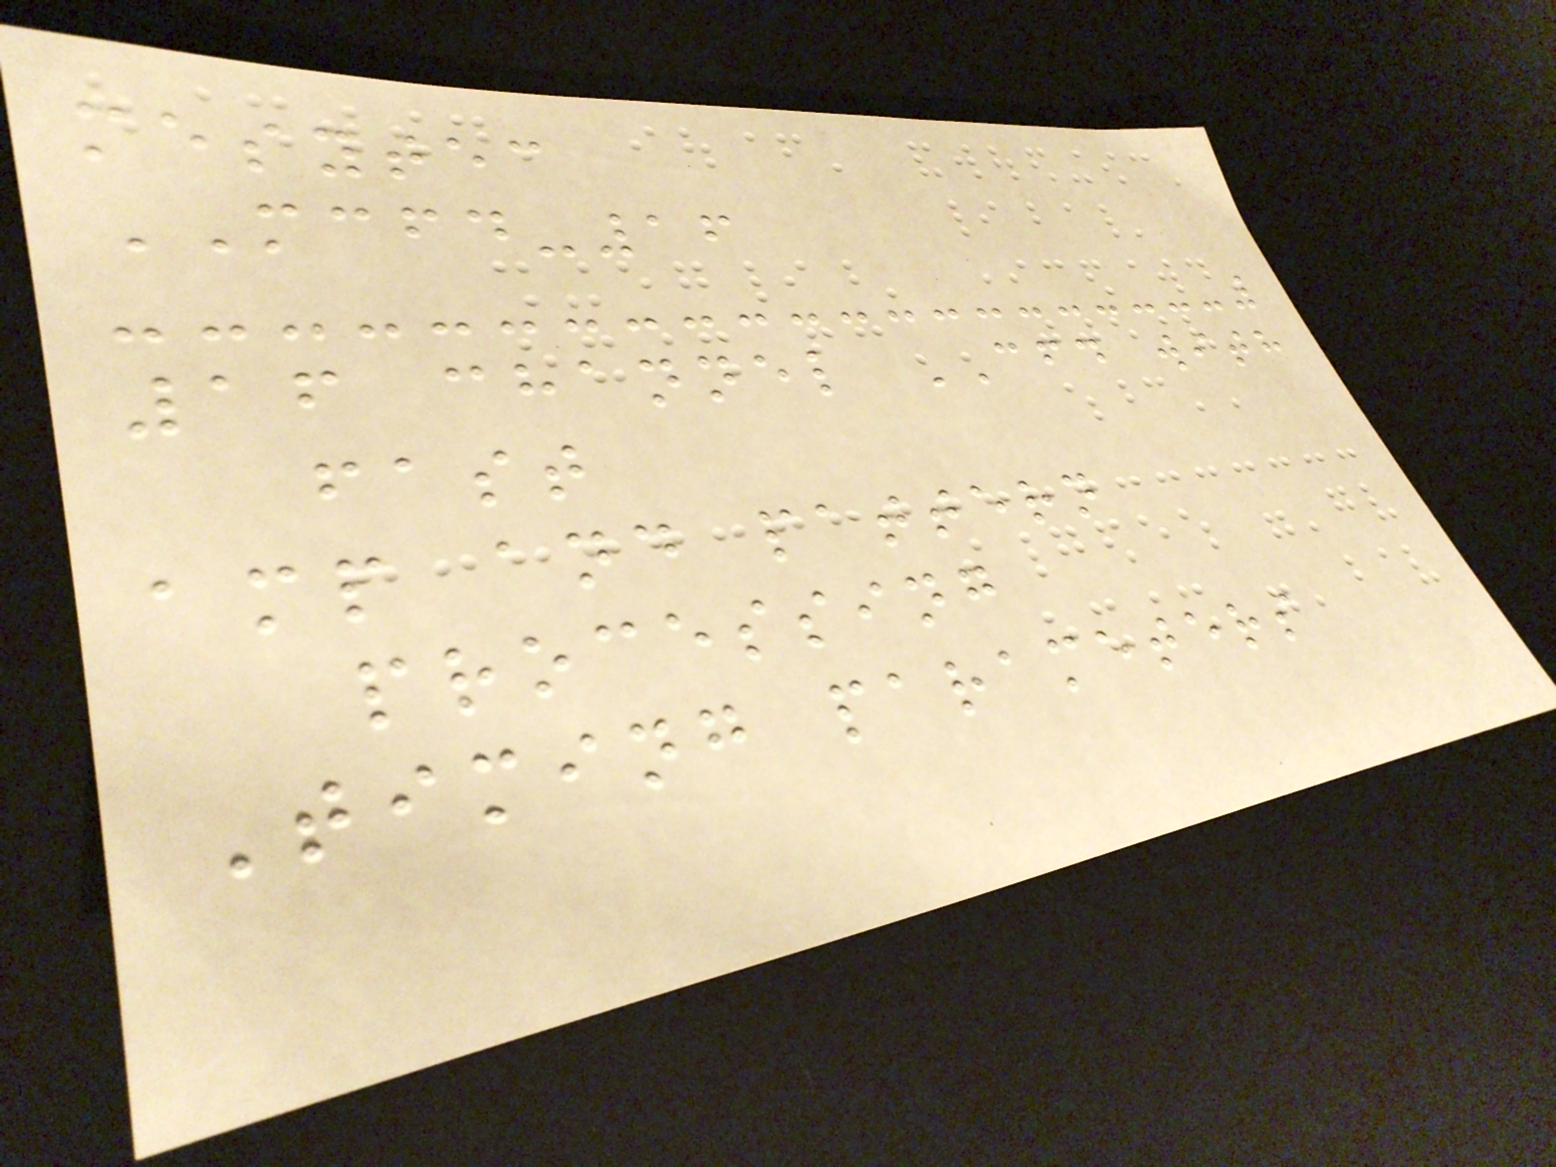mesytec
MCFD-16
16 channel CFD with
fast
amp and pattern
processing
Timing parameters
